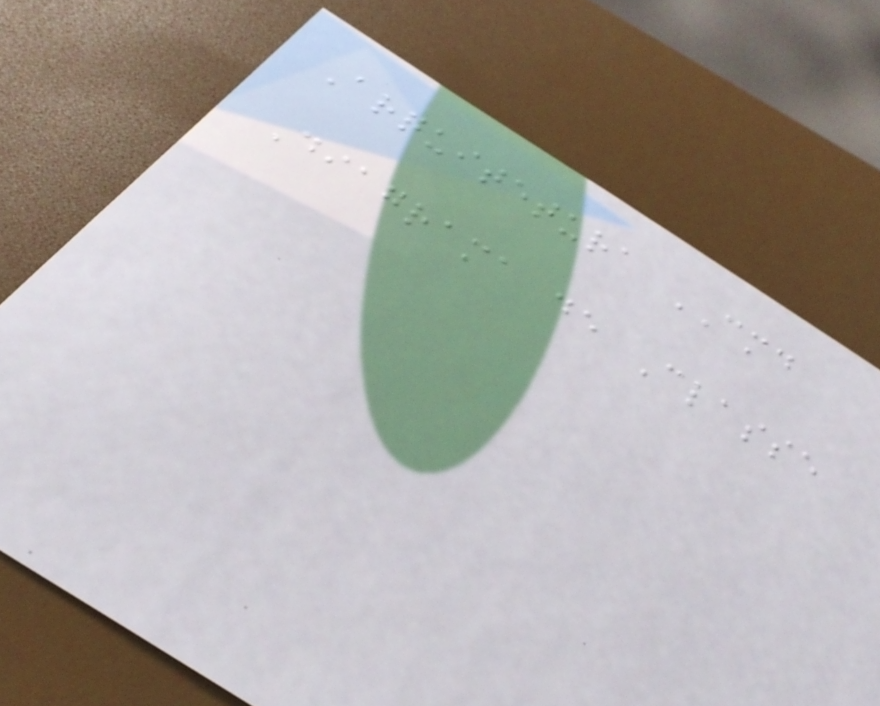Arquitetura CMD
Diagrama de Classe
